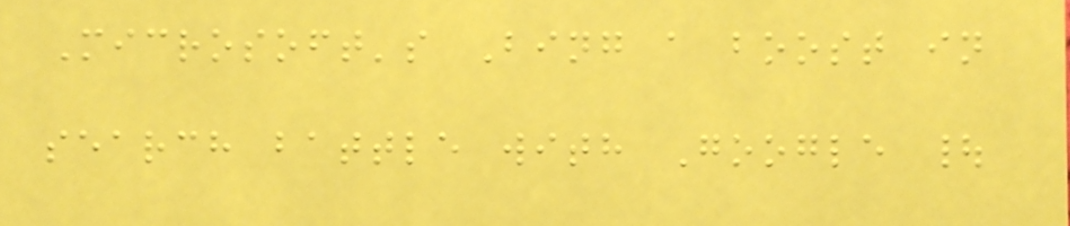Microsoft's Bing a boost in
search battle with Google |
